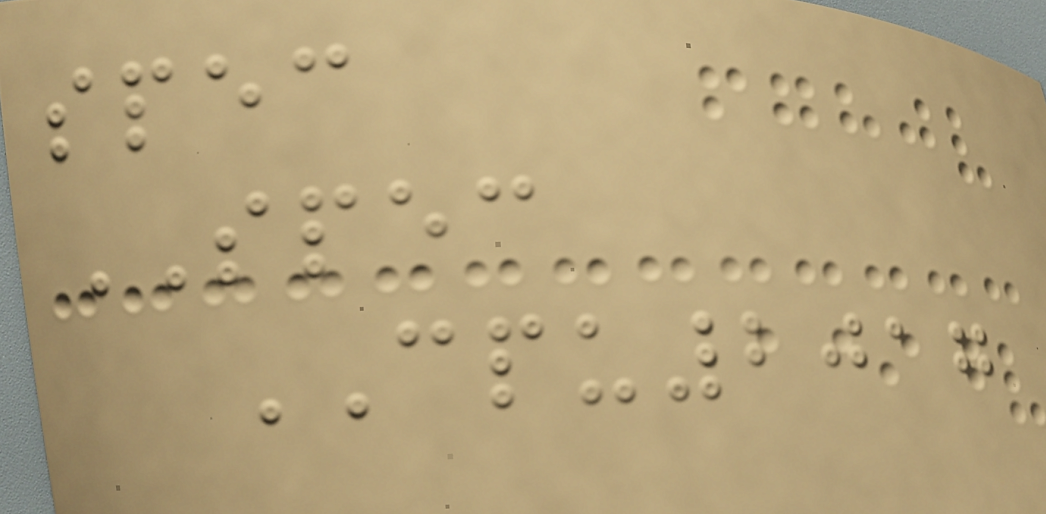spec
SPEC
CPU2017
